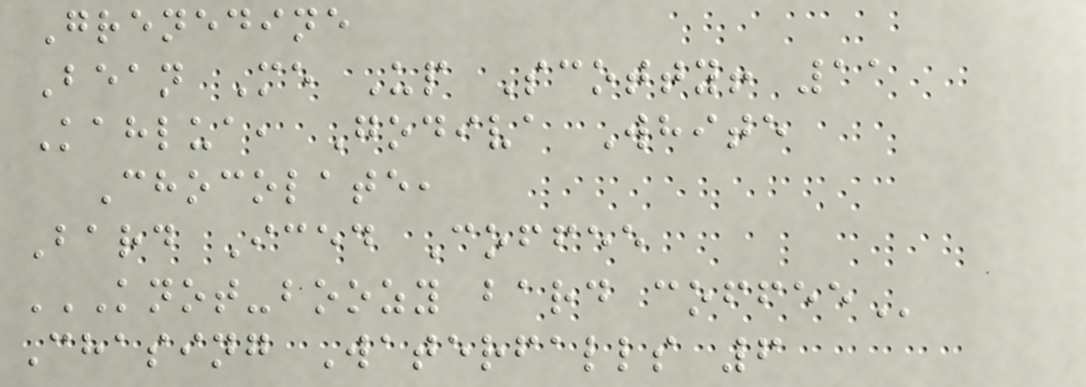Grenedine
Bean Me Up Scotty! 11
Kahlua, Godiva White
Chocolate,
Bard Iced Coffee
KNOT-BOOZY BARD COFFEE
Chasing Waterfalls 6
